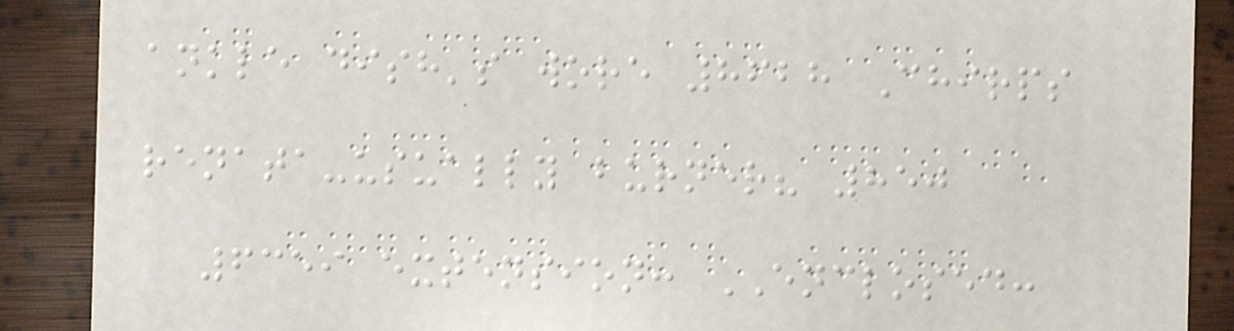ankle dish's wore 8628 Chirps
renata-usually burner? 850
6359 extension: ENCLOSED:
